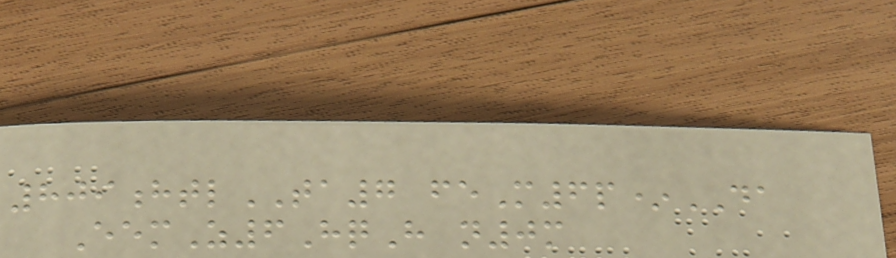809htlTA7 feM6p*DA
EemZ6HqH n0m
